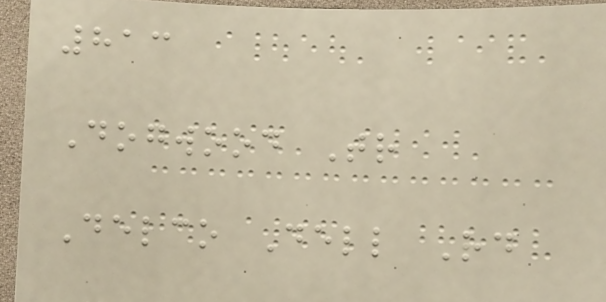813
Dogwood Tr
Delco Dell Rd
